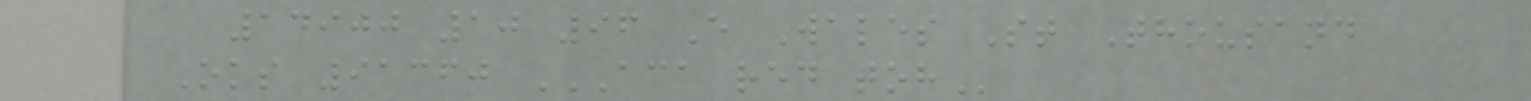14900 10 96 E Wales St Thousand
Oks 91360 ACA RED TOH
